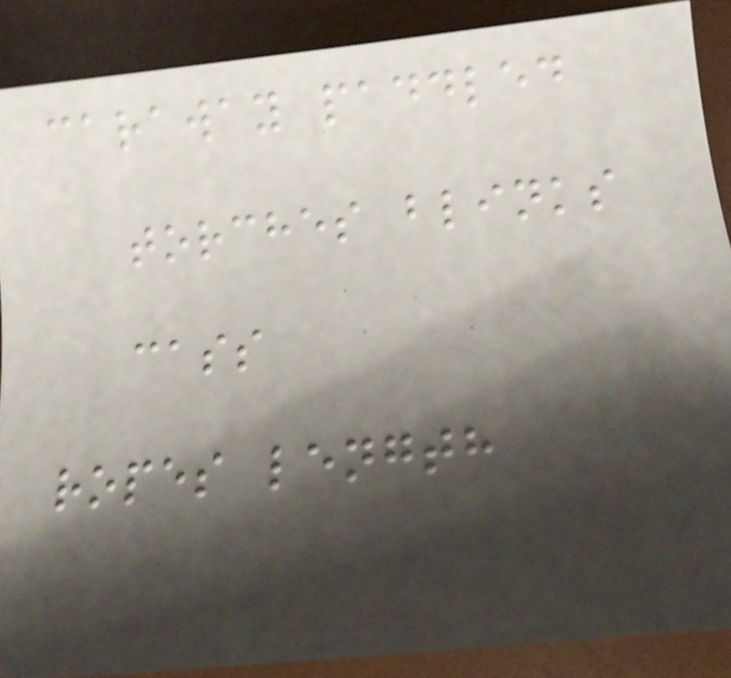caraway paddled
torches blinks
cass
ropes length
